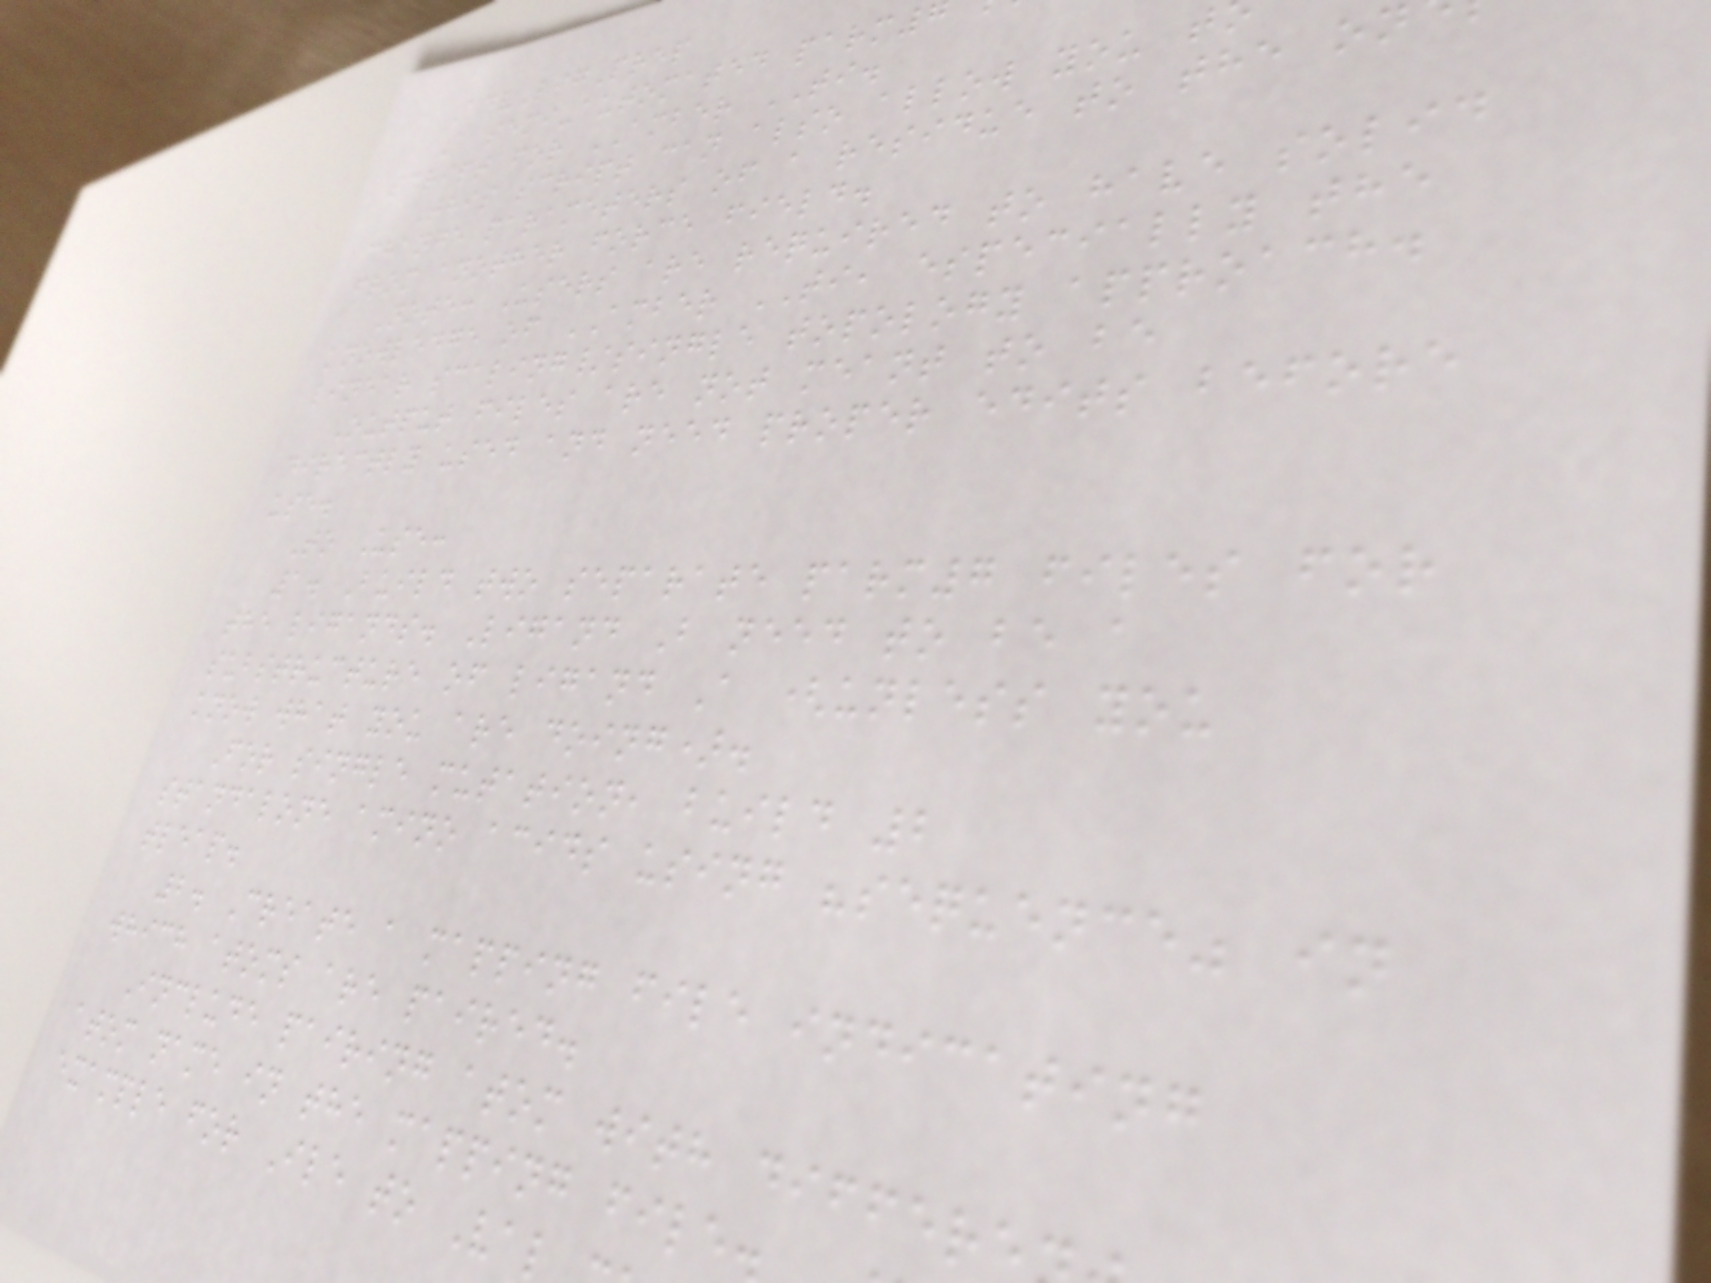AdvLigPrep
A semi-automated parm
script for AMBER TI.
This script can also allow you t
change parameters of a residue to the on
from another force field.
Note: Users are required to have solid
knowledge of AMBER TI, especially the
linear scaling/single topology approach.
Output files are not meant to be
directly used and need proper edits before
use.
To Use:
1. Build two separate parm7 files for
the ligands. Ligand B need to be a
substructure of ligand A (unless you
know what you are doing).
For single mutation, build 2
standalone amino acids using "sequence" in
tleap.
2. Create a mapping file indicating
which atoms are paired.
Include pairing atom with differ
atom name in the mapping file.
example for Ile to Val
